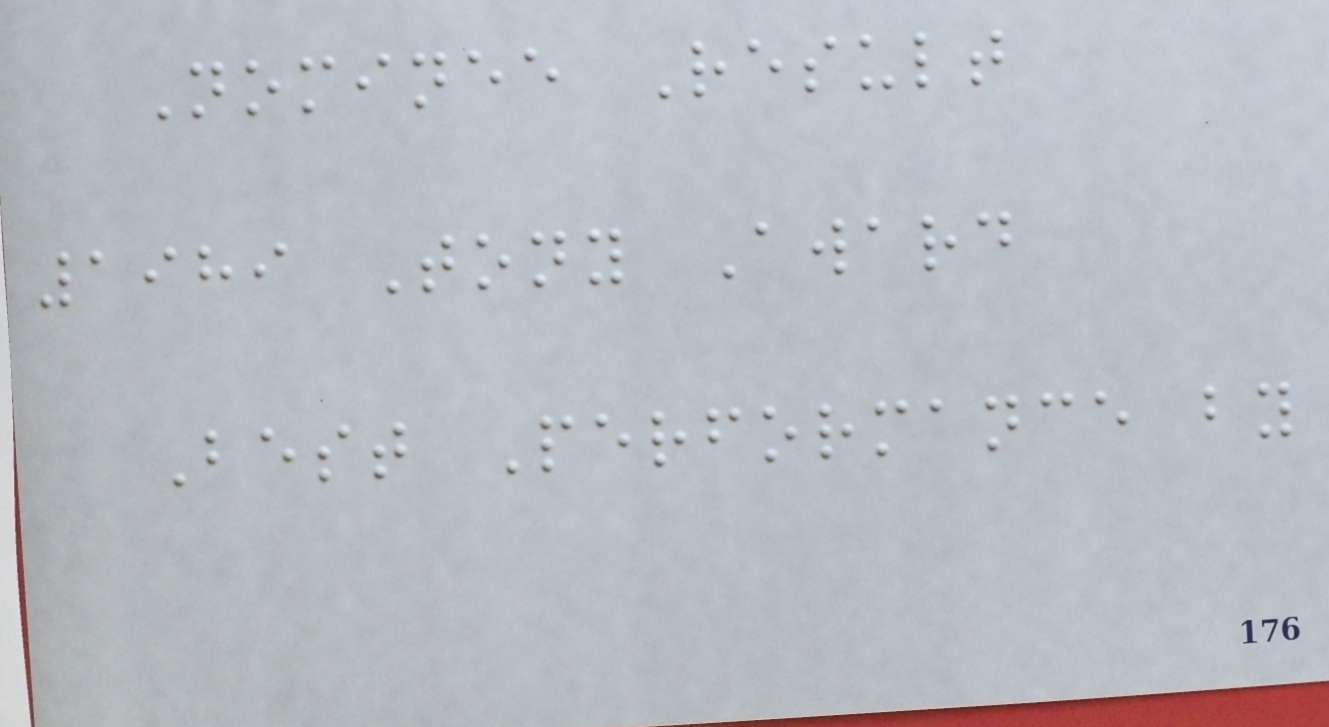Nominee Result
1989 Tony Award
Best Performance by
